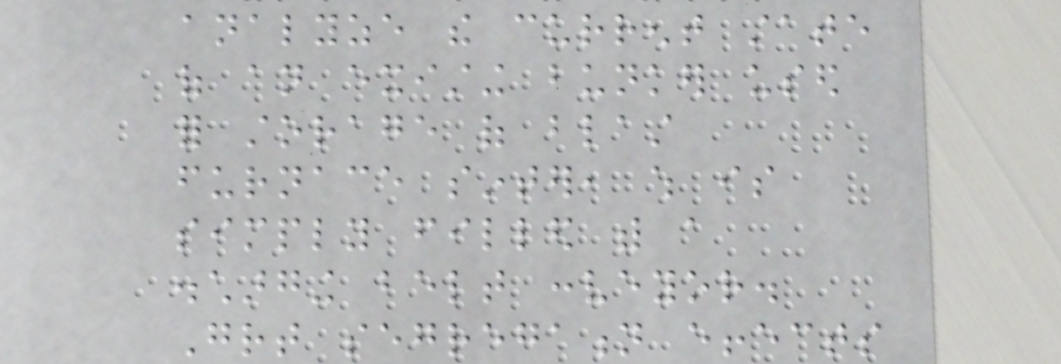analyze the current state
of an existing bunker used
for storage of blast
furnace sinter, which is
simply filled with a
discharging belt conveyor.
Great segregation effects
